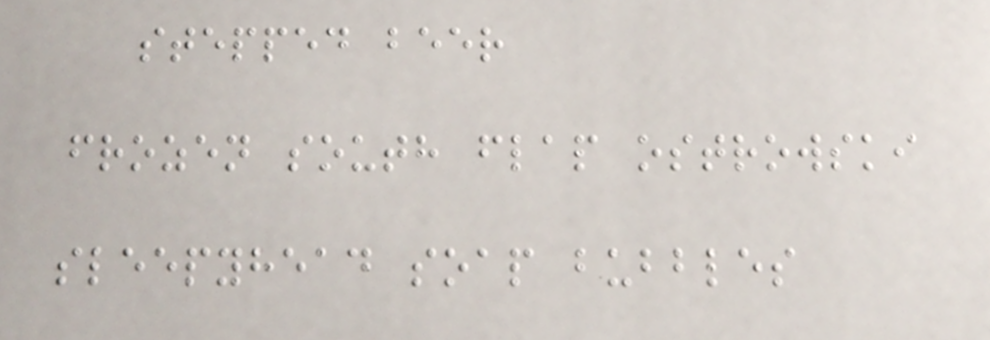stepped beer
frozen south flap ostrowski
sleepyhead soap bubbles
